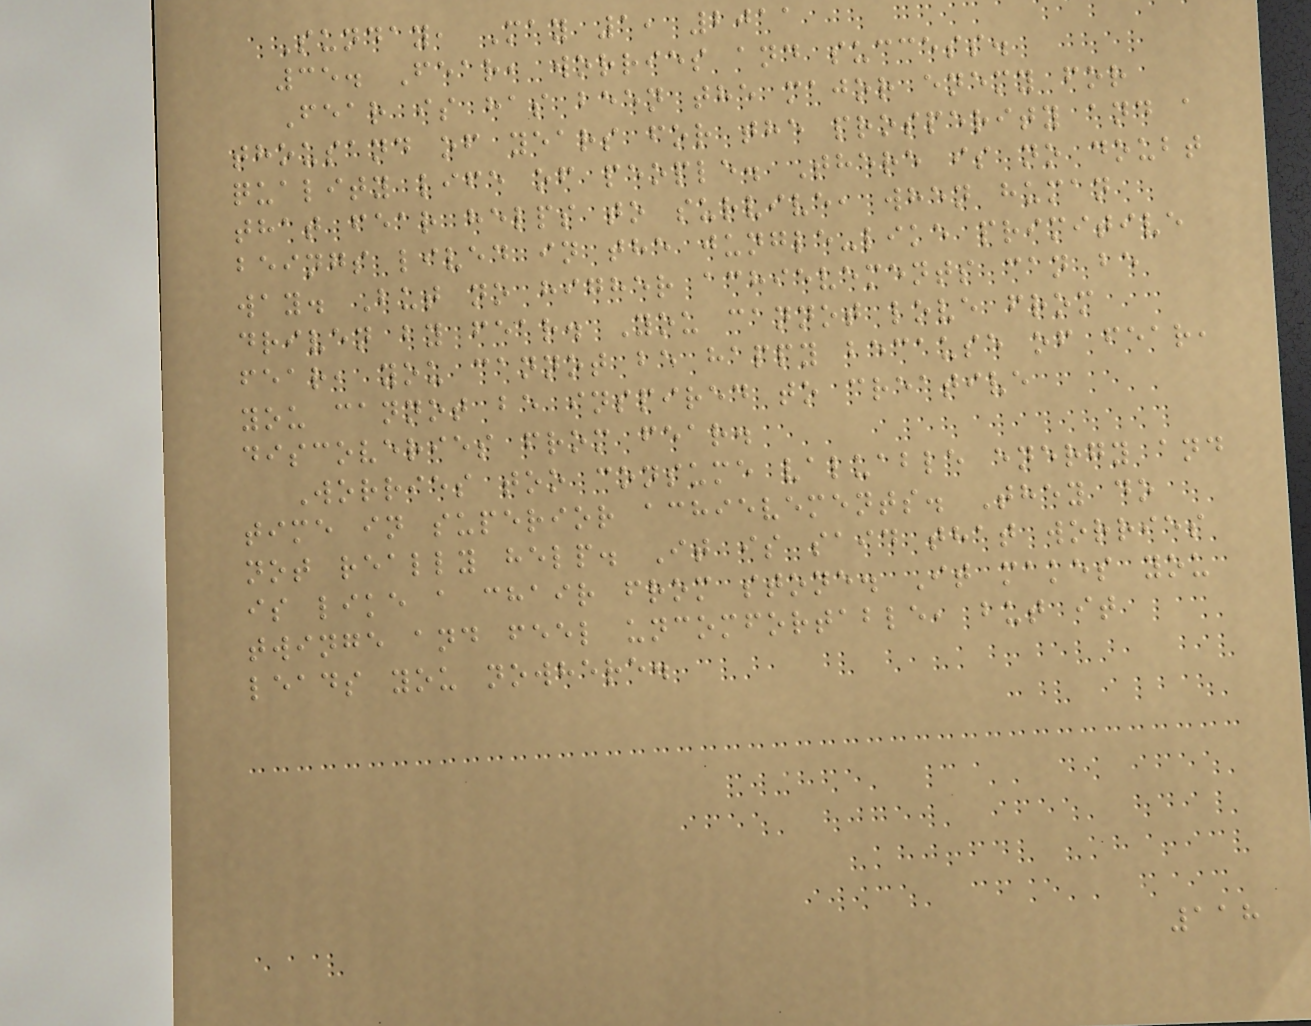Sunday, May 1, 2011
35. Fear, worries and success.
Fear is has been the major enemy for
thousand of years for the prosperity and a
quality life of people. There is no doubt
that fear helps to survive, when human
beings lived in the jungle-like primitive
way. But no higher achievements can be
driven by fear. You cannot love from
fear, you cannot be happy because of fear,
you cannot be inspired to creative
discoveries from fear.
Worries too consume valuable energy and
time in superior achievements. They do
not really help. It is said that worries
is like a chair from stone. It makes you
twinge and feel uncomfortable, but it
leads you nowhere.
118
